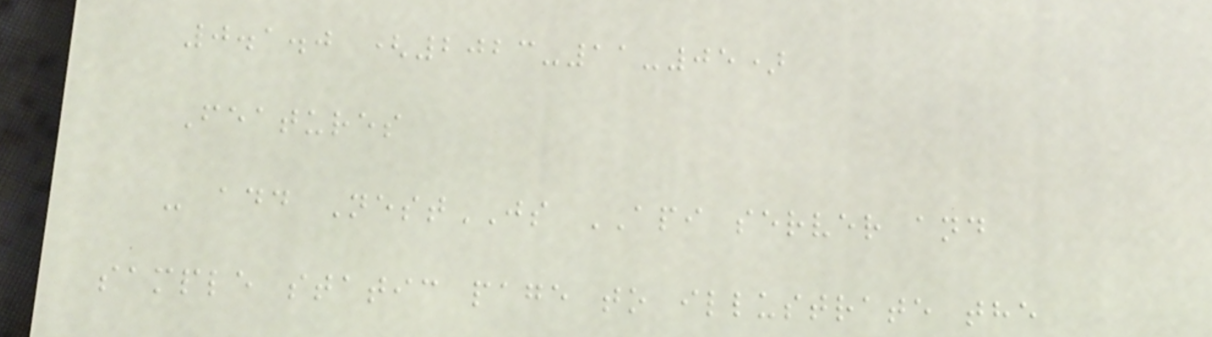0.1.0 (2023-11-05)
Features
- add NestJS API server and
sample static page to illustrate the
